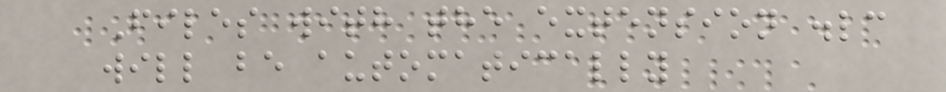Files with the extension .lc
will be automatically
